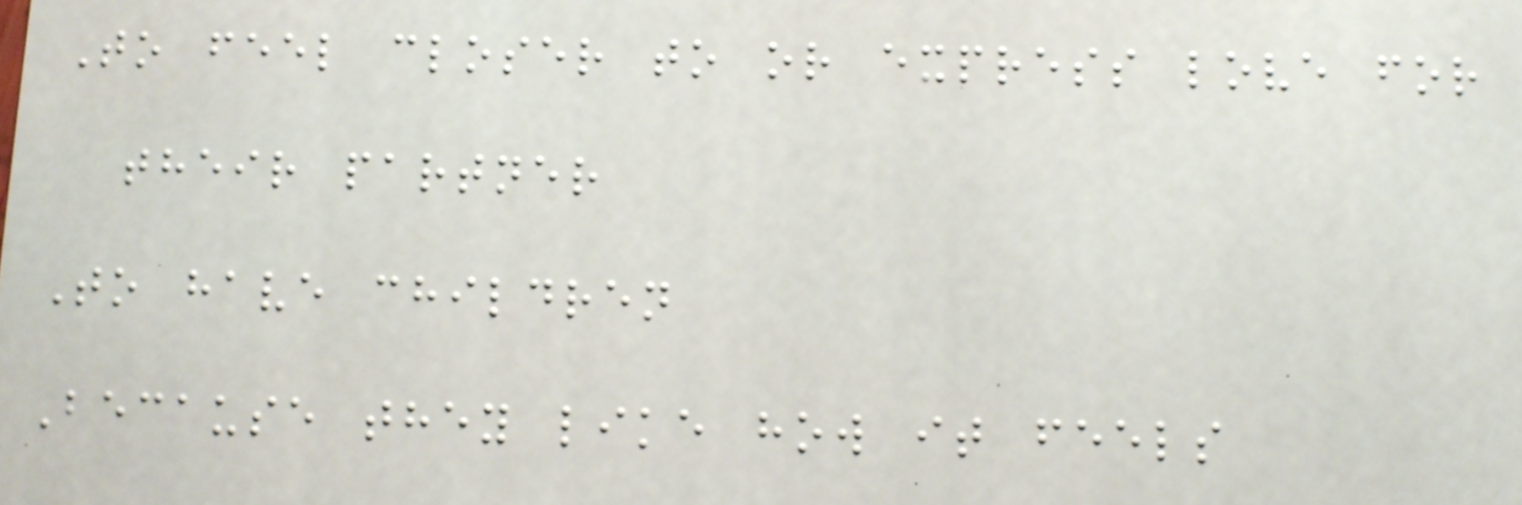To feel closer to or express love for
their partner
To have children
Because they like how it feels
